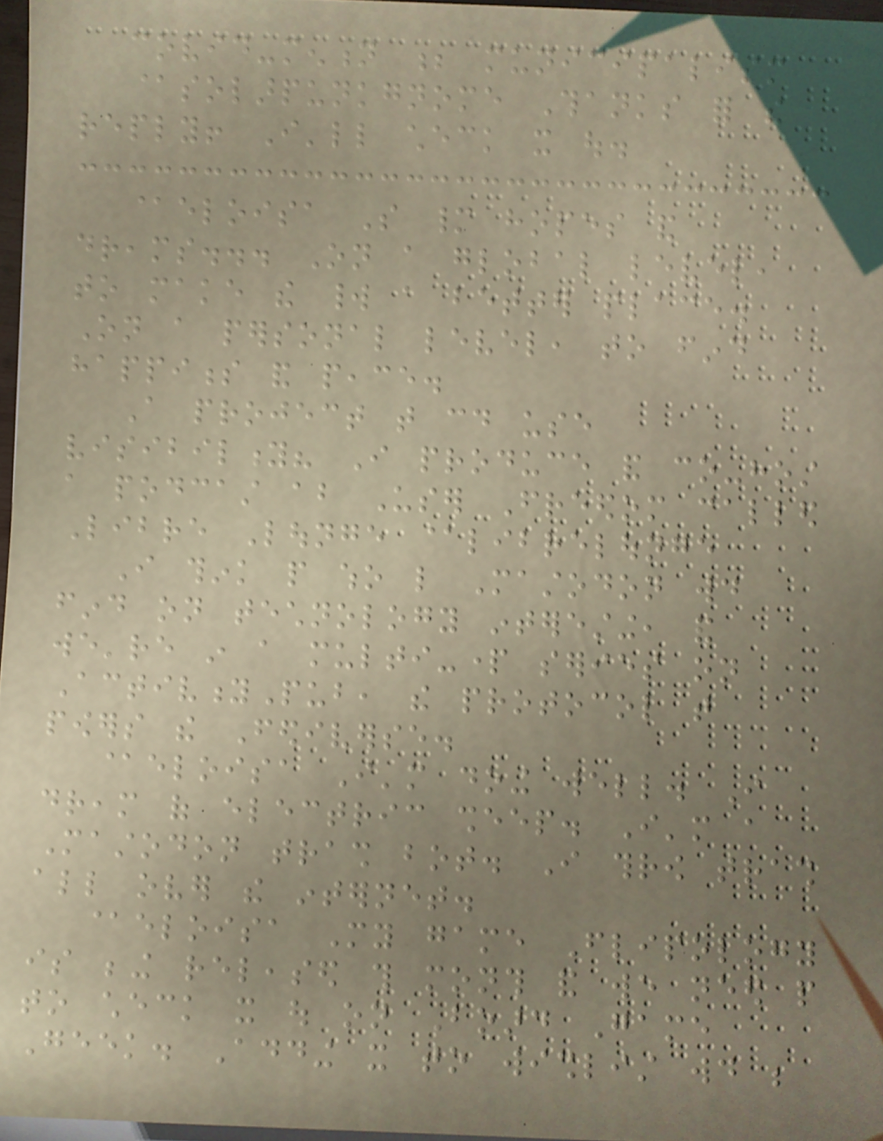covid-mention ; municipalism
@solarpunkgnome Thanks for the
reply! I'll check it out.
@eloisa So many hopes and
dreams... On a global level,
to make the world a better place.
On a personal level, to find
happiness and peace.
A project that could use
visibility? I produce and co-host
a podcast about User Freedom called
Libre Lounge @librelounge
I think people who like Mastodon would
find on technology interesting, and
we're in a multi-part series on
ActivityPub, the protocol that
powers the Fediverse.
@eloisa I'm doing well. I
dream of electric sheep. I'm a
Mastodon trash bot. I throw trash
all over the internet.
@eloisa My game Flipology
is being released this month and we need people
to check it out on Board Game
Geek. Adding it to wishlist would be
